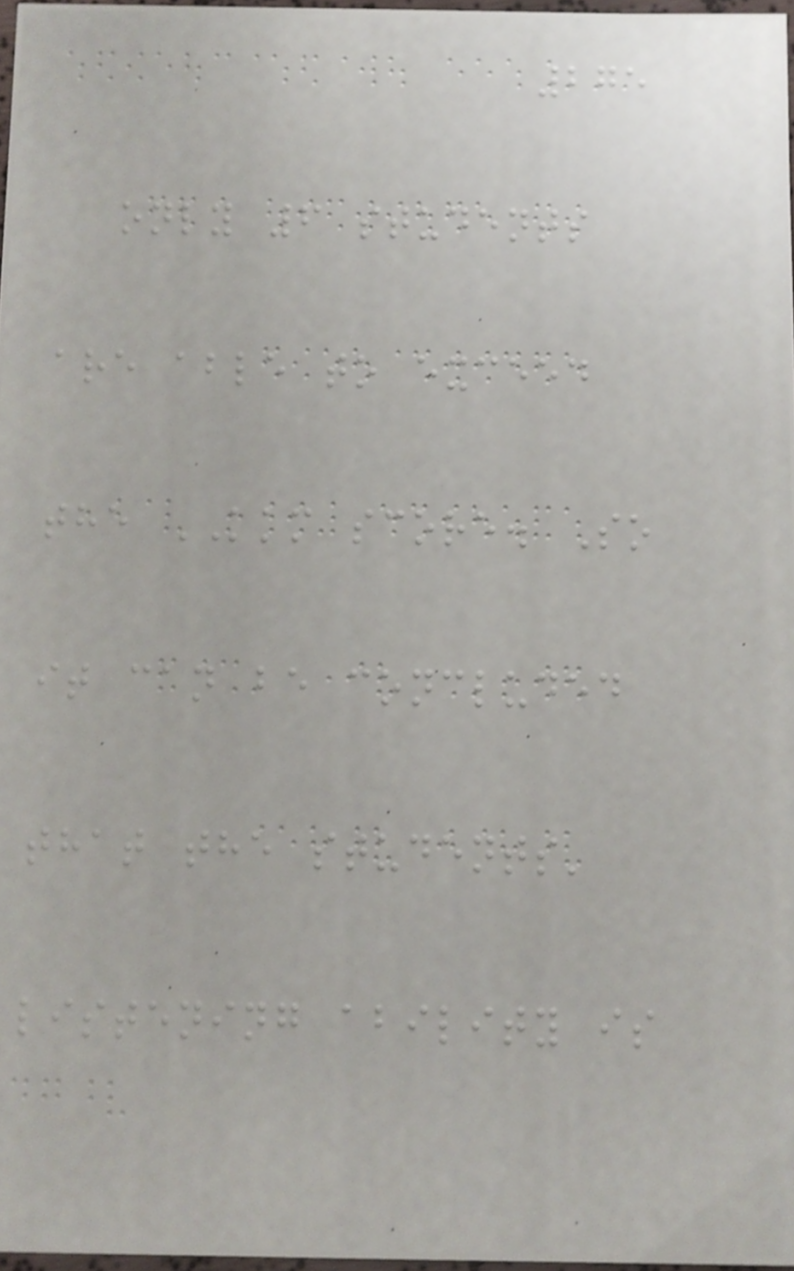275
only 6 students
are able to exceed
the KKM score. So
it can be concluded
that the students'
listening ability is
